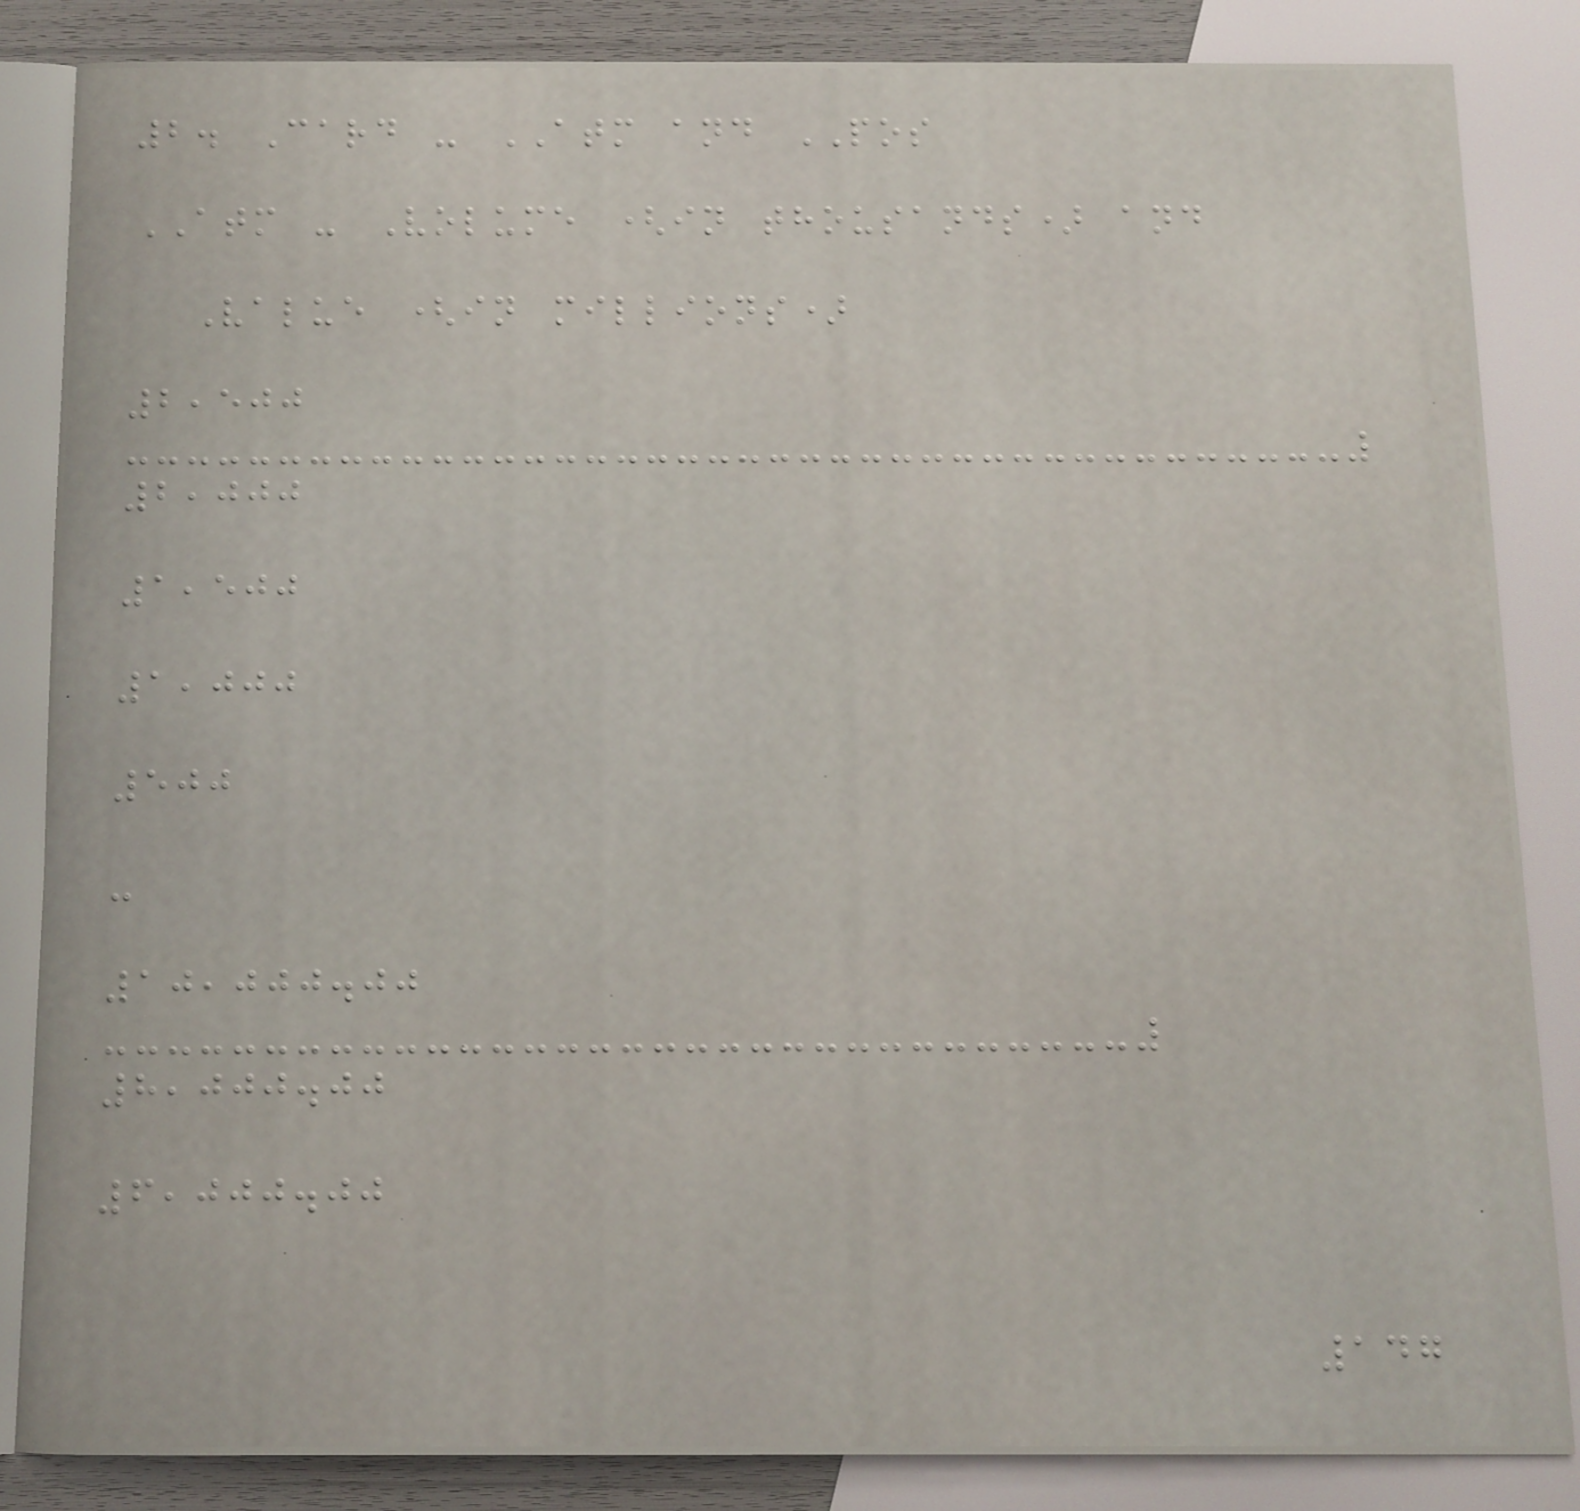2. Card - ATM and POS
ATM - Volume (in thousands) and
Value (in millions)
2,500
2,000
1,500
1,000
500
-
10,000.00
8,000.00
6,000.00
147
